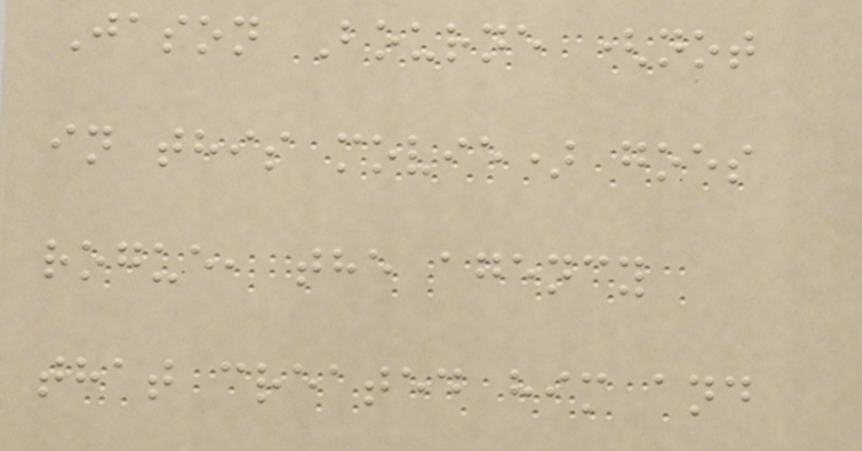Jason Bourne (not
in this movie) goes
rogue, the agency
that created him and
